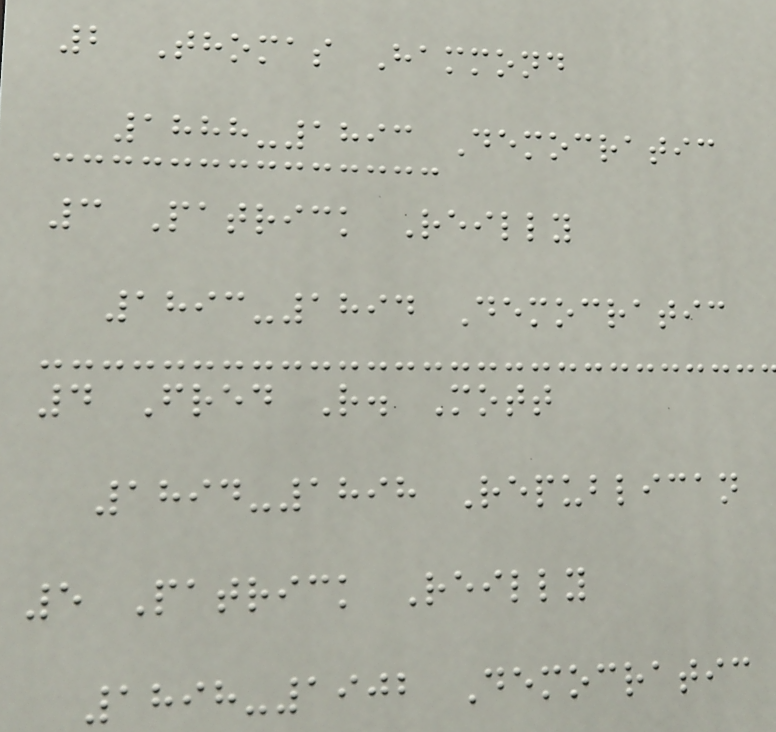2 Thomas Hammond
1888-1893 Democratic
3 Patrick Reilly
1893-1894 Democratic
4 Fred R. Mott
1894-1898 Republican
5 Patrick Reilly
1898-1902 Democratic
